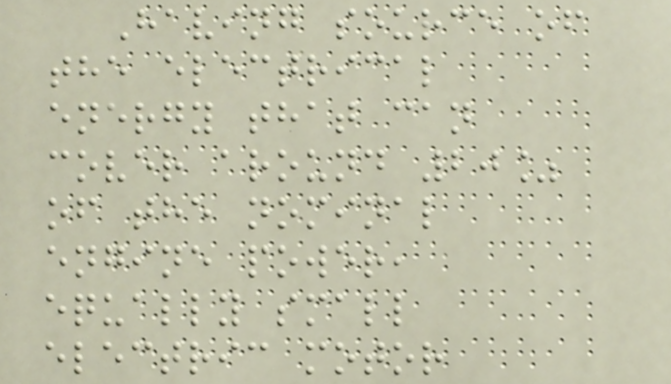Having source of
the electrical
energy that can
cover around 20%
of the nominal
engine power,
equally small
electric motor
